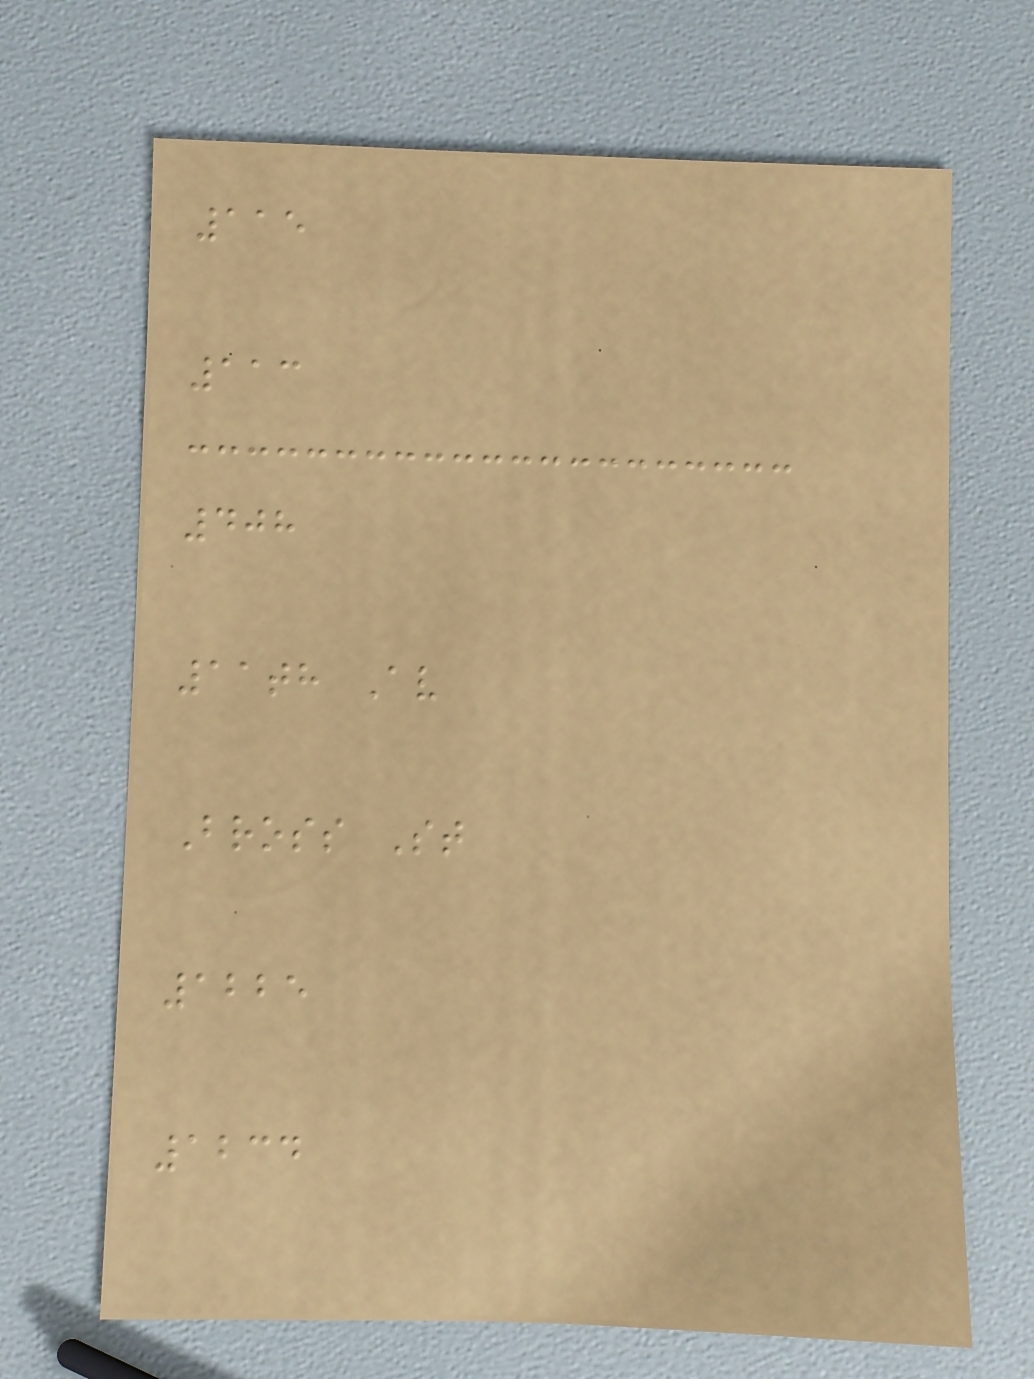115
113
408
11th Av
Bross St
1225
1234
